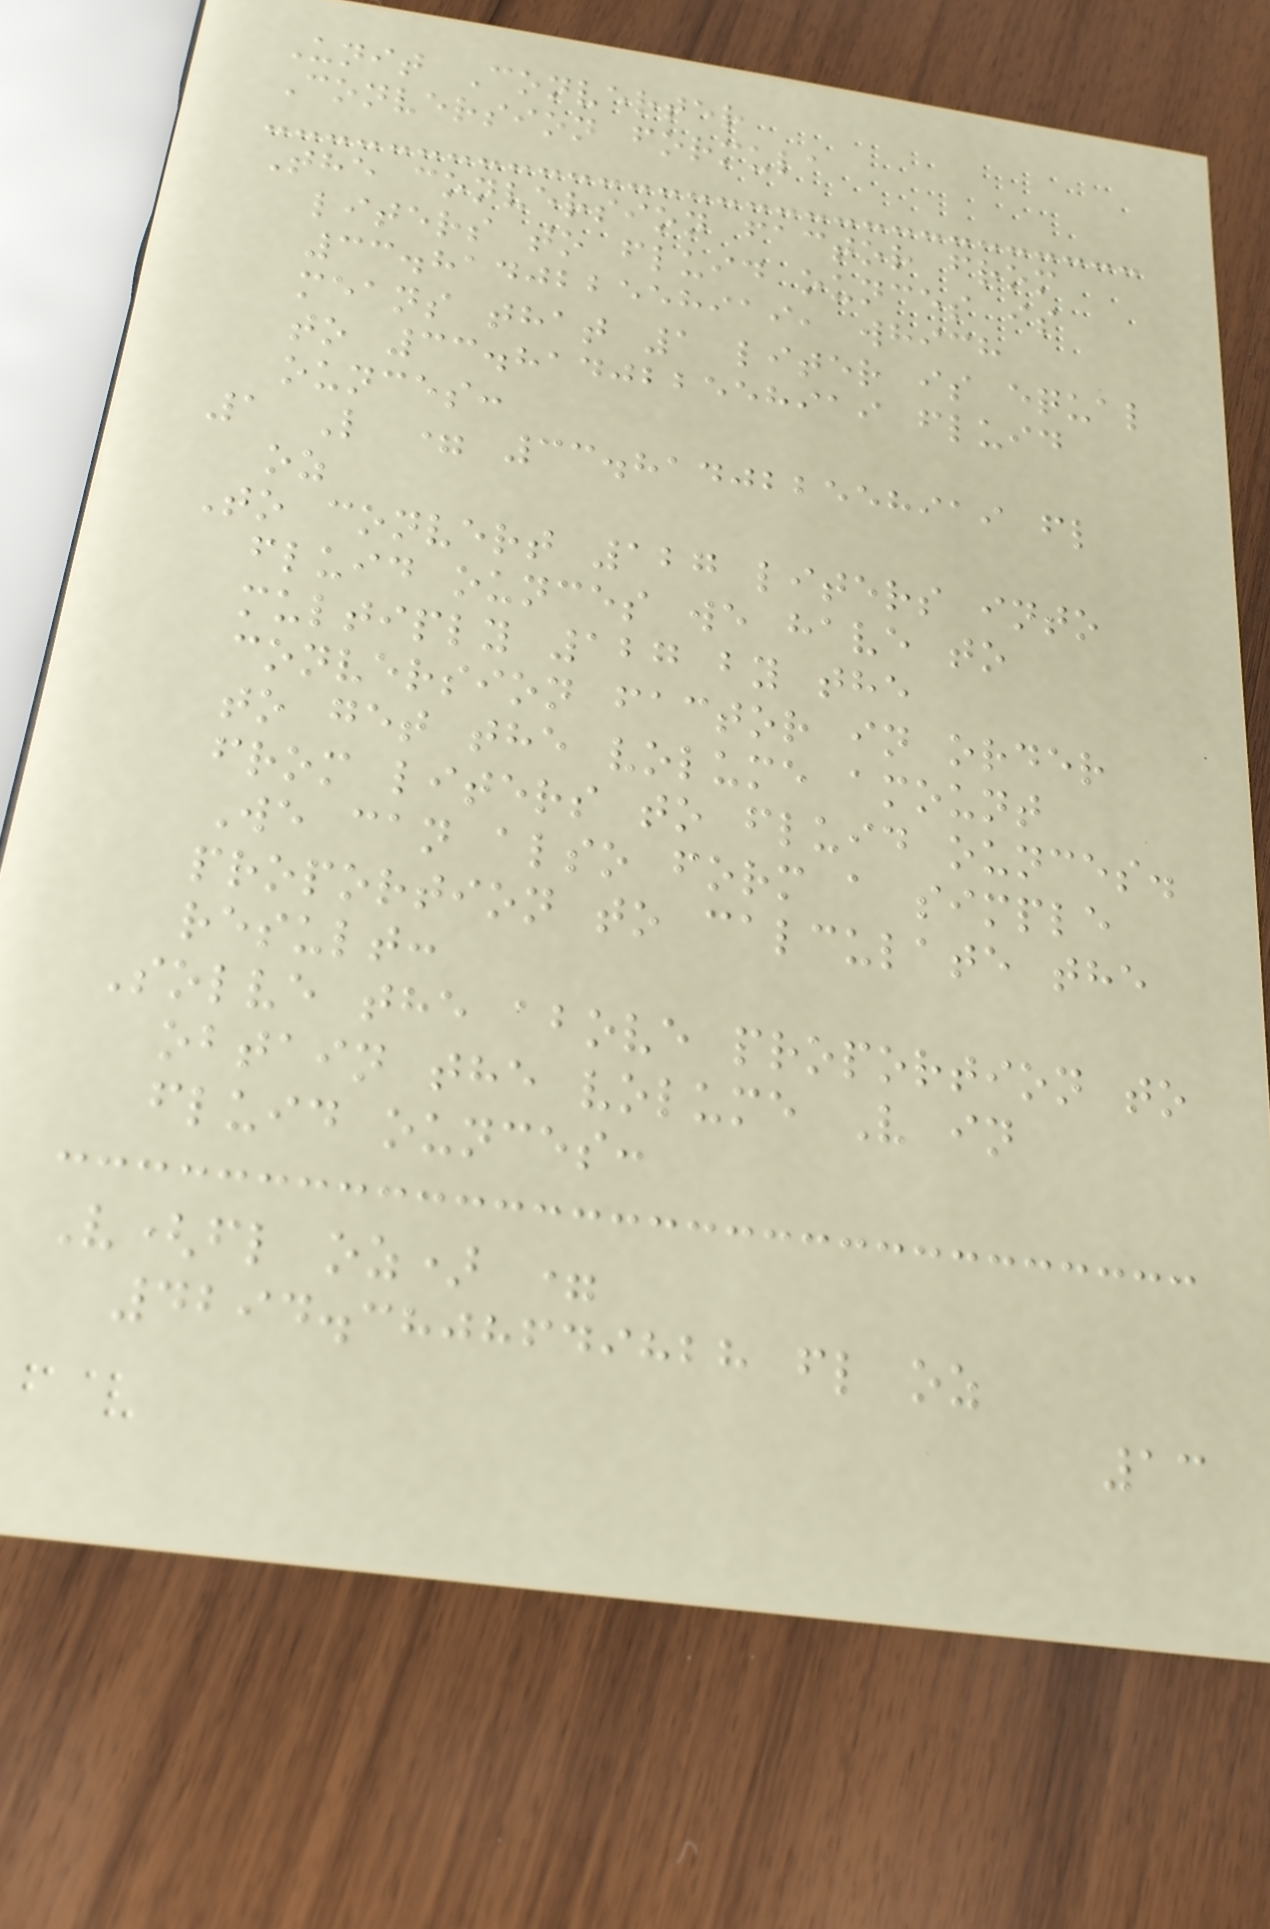Unit Converter
Conversion formula
The conversion factor from
liters to fluid ounces is
33.814022558919, which
means that 1 liter is equal
to 33.814022558919 fluid
ounces:
1 L = 33.814022558919 fl
oz
To convert 127 liters into
fluid ounces we have to
multiply 127 by the
conversion factor in order
to get the volume amount
from liters to fluid ounces.
We can also form a simple
proportion to calculate the
result:
Solve the above proportion to
obtain the volume V in
fluid ounces:
V(fl oz) =
4294.3808649828 fl oz
13
